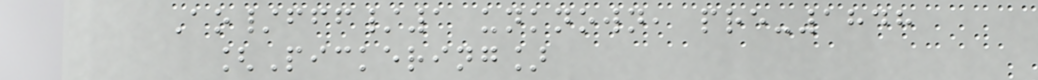Ao/fff/1 unknown, pre-1848
[Pickering]
